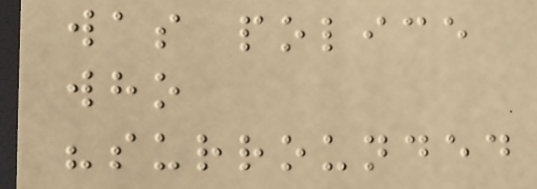was police
who
"surrounded
